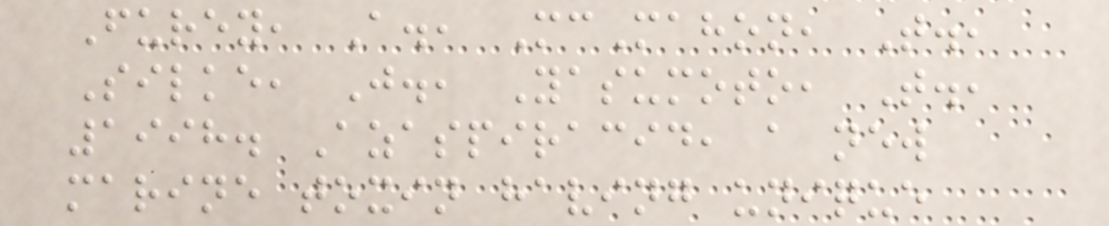Furey, A., McMahon, T.,
Silke, J., Yasumoto, T.,
1998. Azaspiracid, a new
marine toxin having unique
